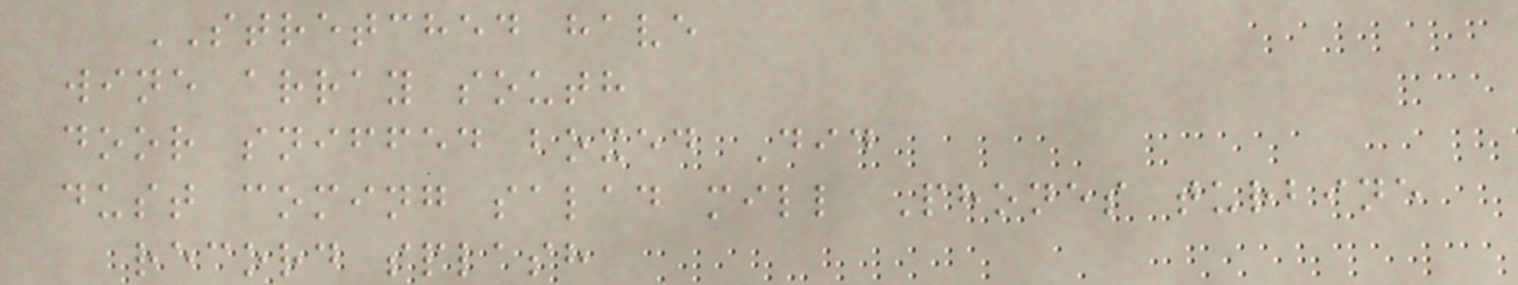STRETCHED have
wine array south
door sniffed boxed Did
dust coming salad mill Phones turbine
record splash
